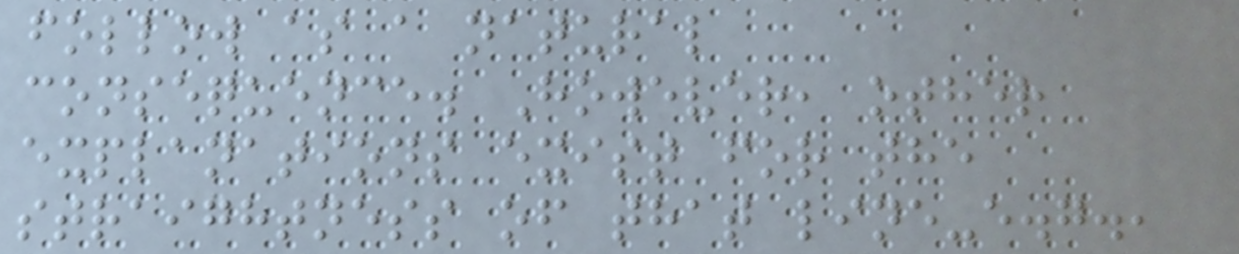follow as a natural
consequence. However, other
explanations exist for the
straightness of that line-e.g.,
